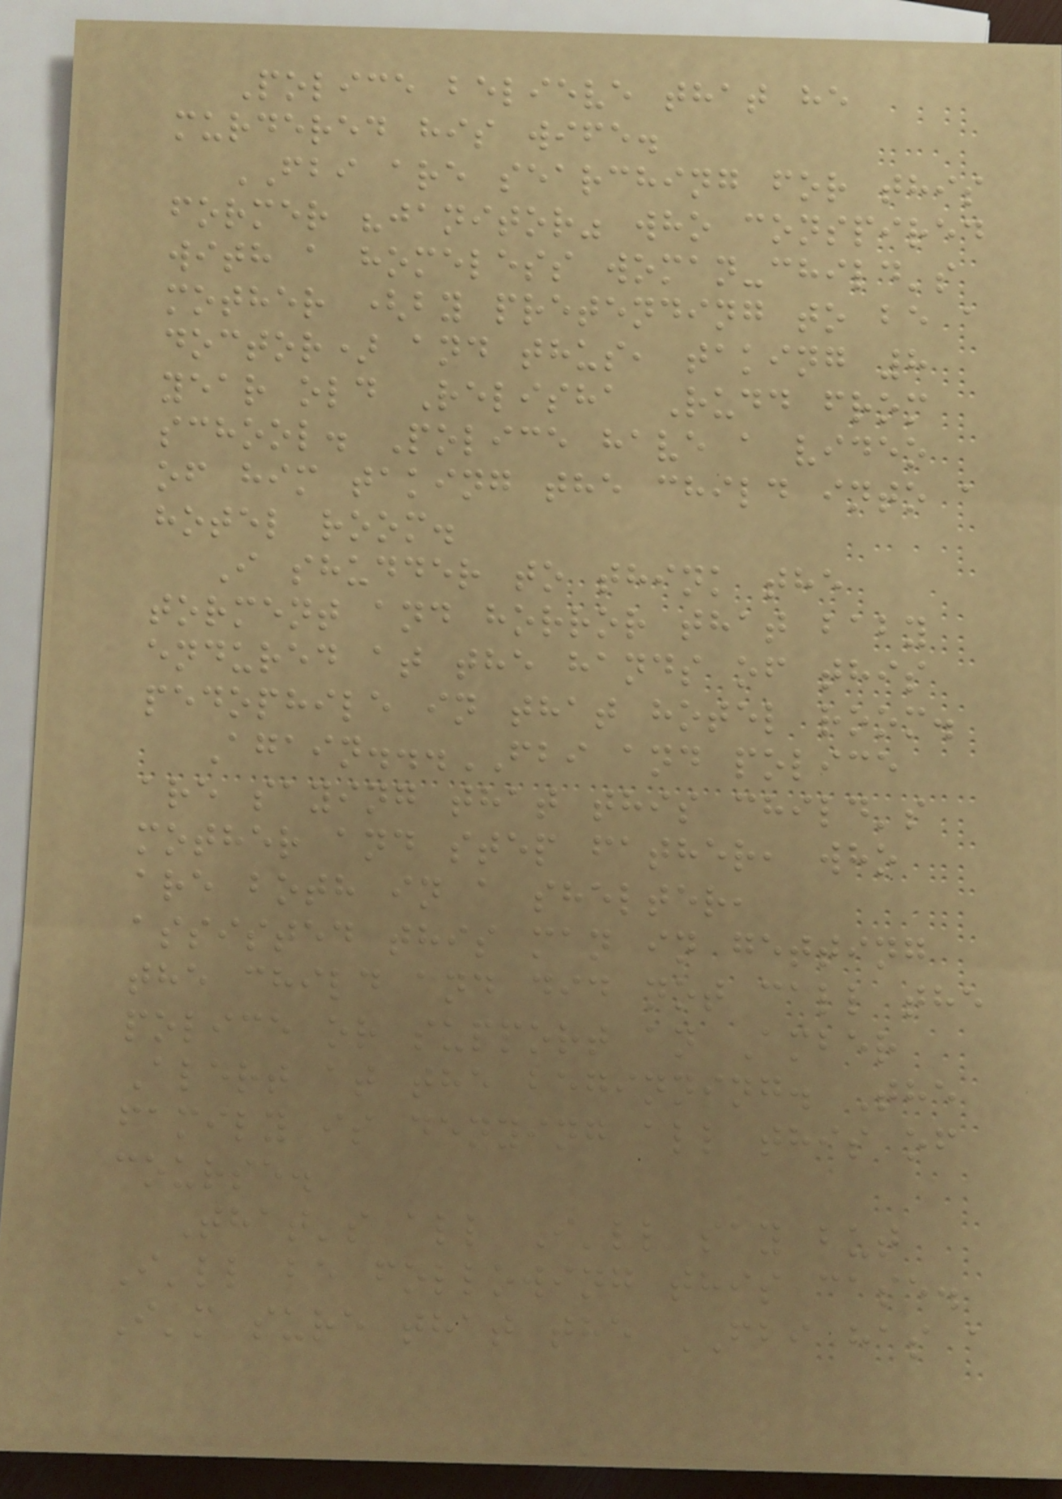Police believe that he
murdered his wife.
FBI are searching for this
former "janitor" who conspired
with a homeless woman-child's
mother (by pretending to be a
doctor) and thus, taking 8
year old Relisha Rudd from
school. Police have a video
of him taking the child into a
hotel room.
I shudder to think the
torment and horror that baby
endured at the hands of this
pedophile in that hotel room.
Again...FBI and police
are saying that this child's
mother and step father, who
are both in a shelter,
assisted this man in getting
the child and did not call the
police or support an Amber
Alert at the beginning. The
family is denying all this of
course.
That's all I'll say but
I'll be following this case.
I'm sure that the FBI has a
